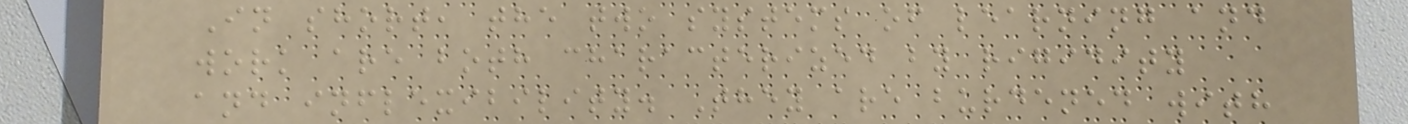In short, the two systems of learning and
work are both characterized by rigidity
and inflexibility. They are burdened with
